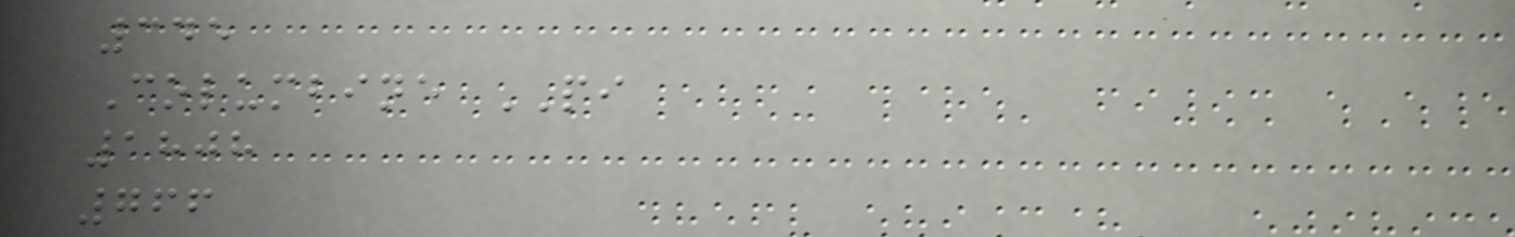345
Columbine PI
1808
766
